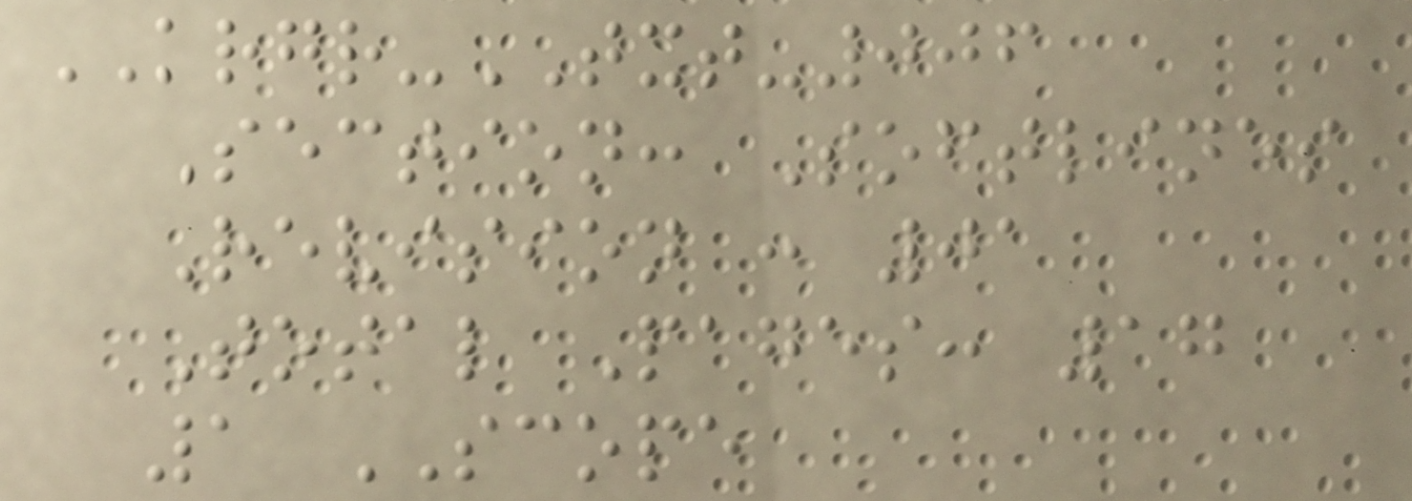KRGR-TXT-006
Section: Softlines
Revision : 01
Total Pages: 17
1 SCOPE
